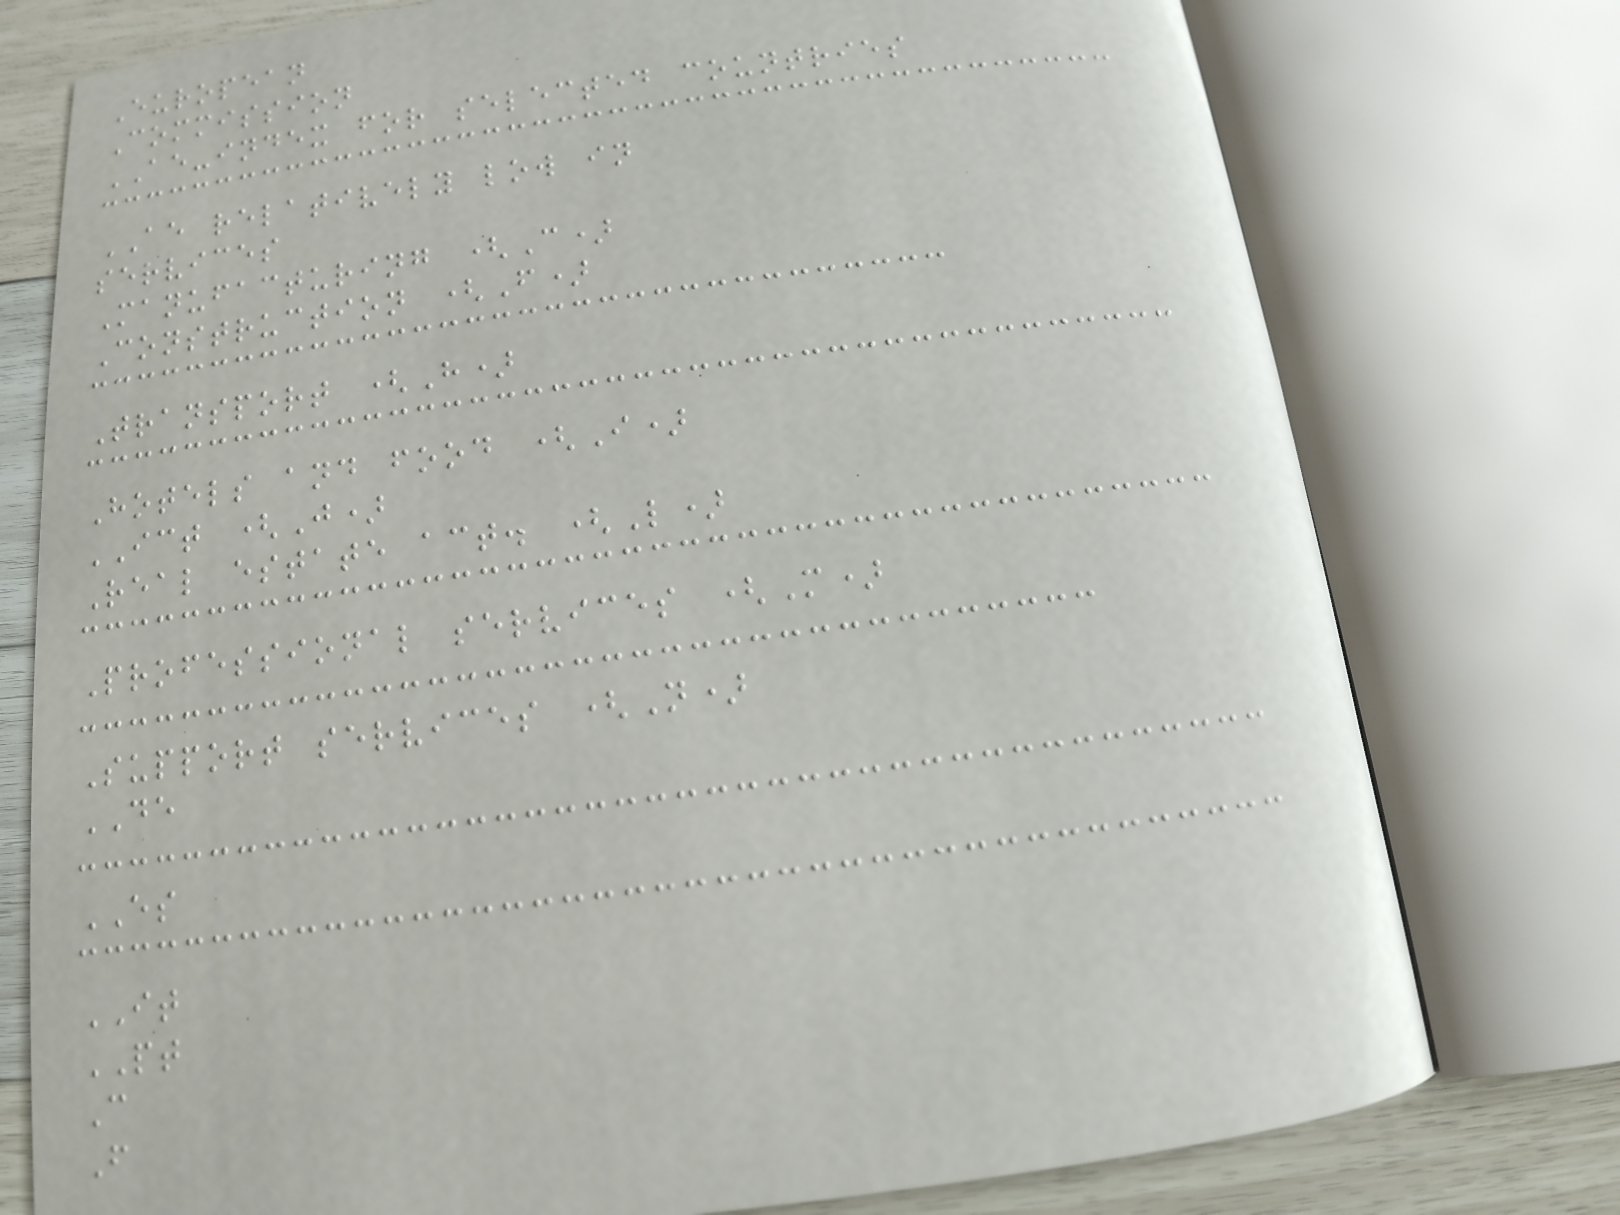European
Commission
AE-index for selected countries
AE relatively low in
services
Manufacturing (C)
Construction (F)
Transport (H)
Hotels and food (I)
ICT (J)
Real estate act. (L)
Professional services (M)
Support services (N)
DE
ES
IT
PT
C
F
